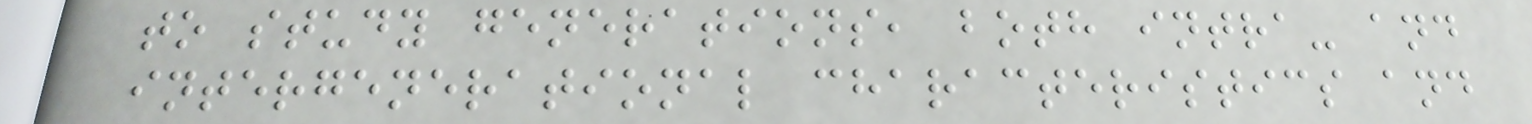to study generations, both intra- and
intergenerational characteristics and
